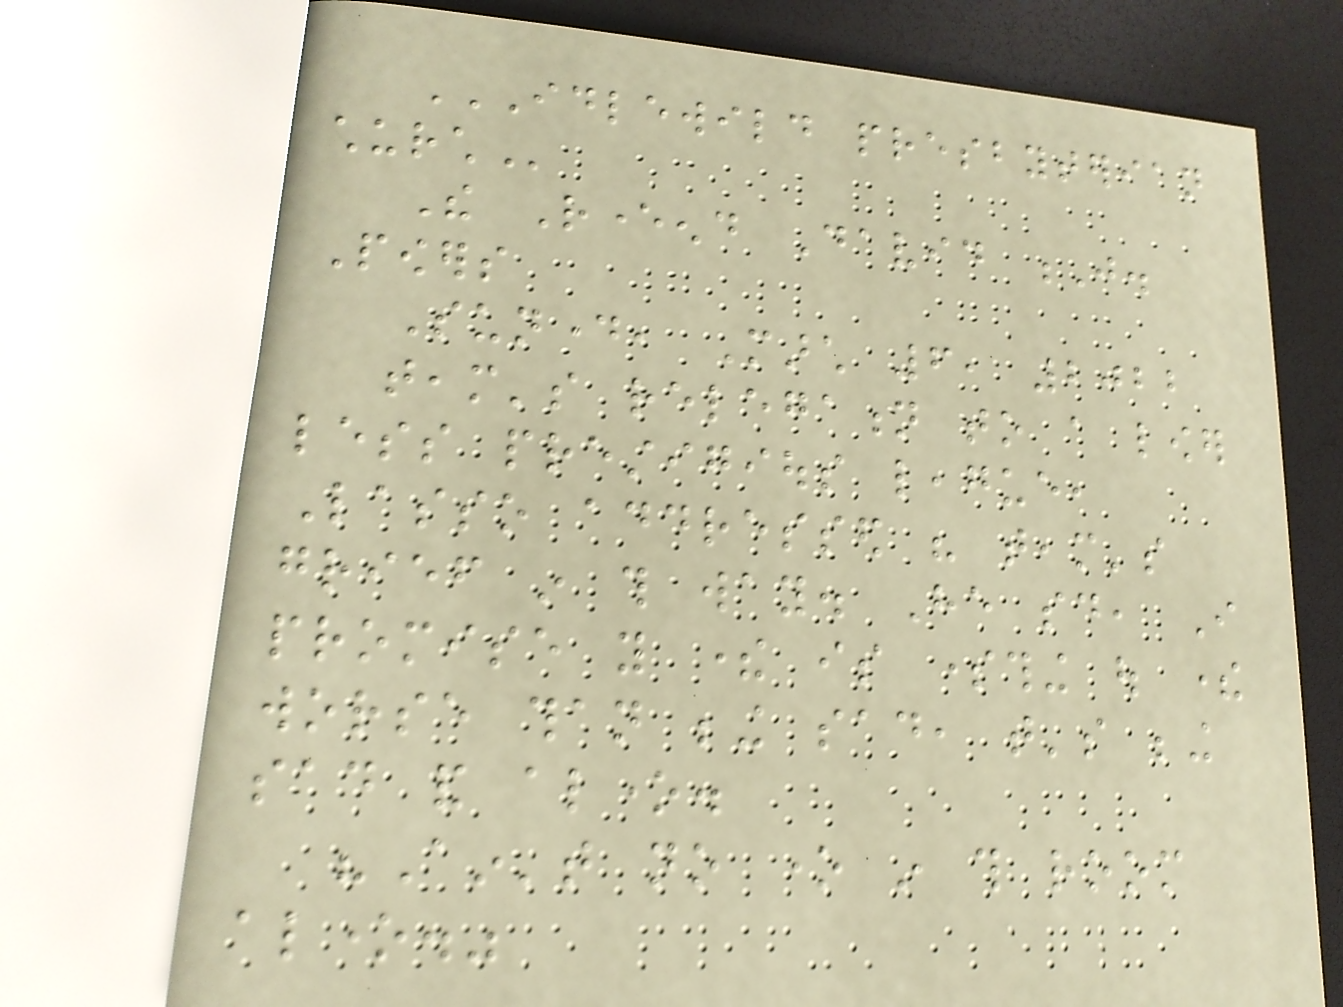IDLEWILD PRESBYTERIAN
CHURCH
The Reverend David J.
Powers
Sunday, March 6, 2022
team's relegation to a lower
less prestigious league,
Lasso addressed his team's
grief in this way. He said, I
promise you there is something out there
worse than being sad, that's being
sad and alone.
"Ain't no one in this room
alone."
